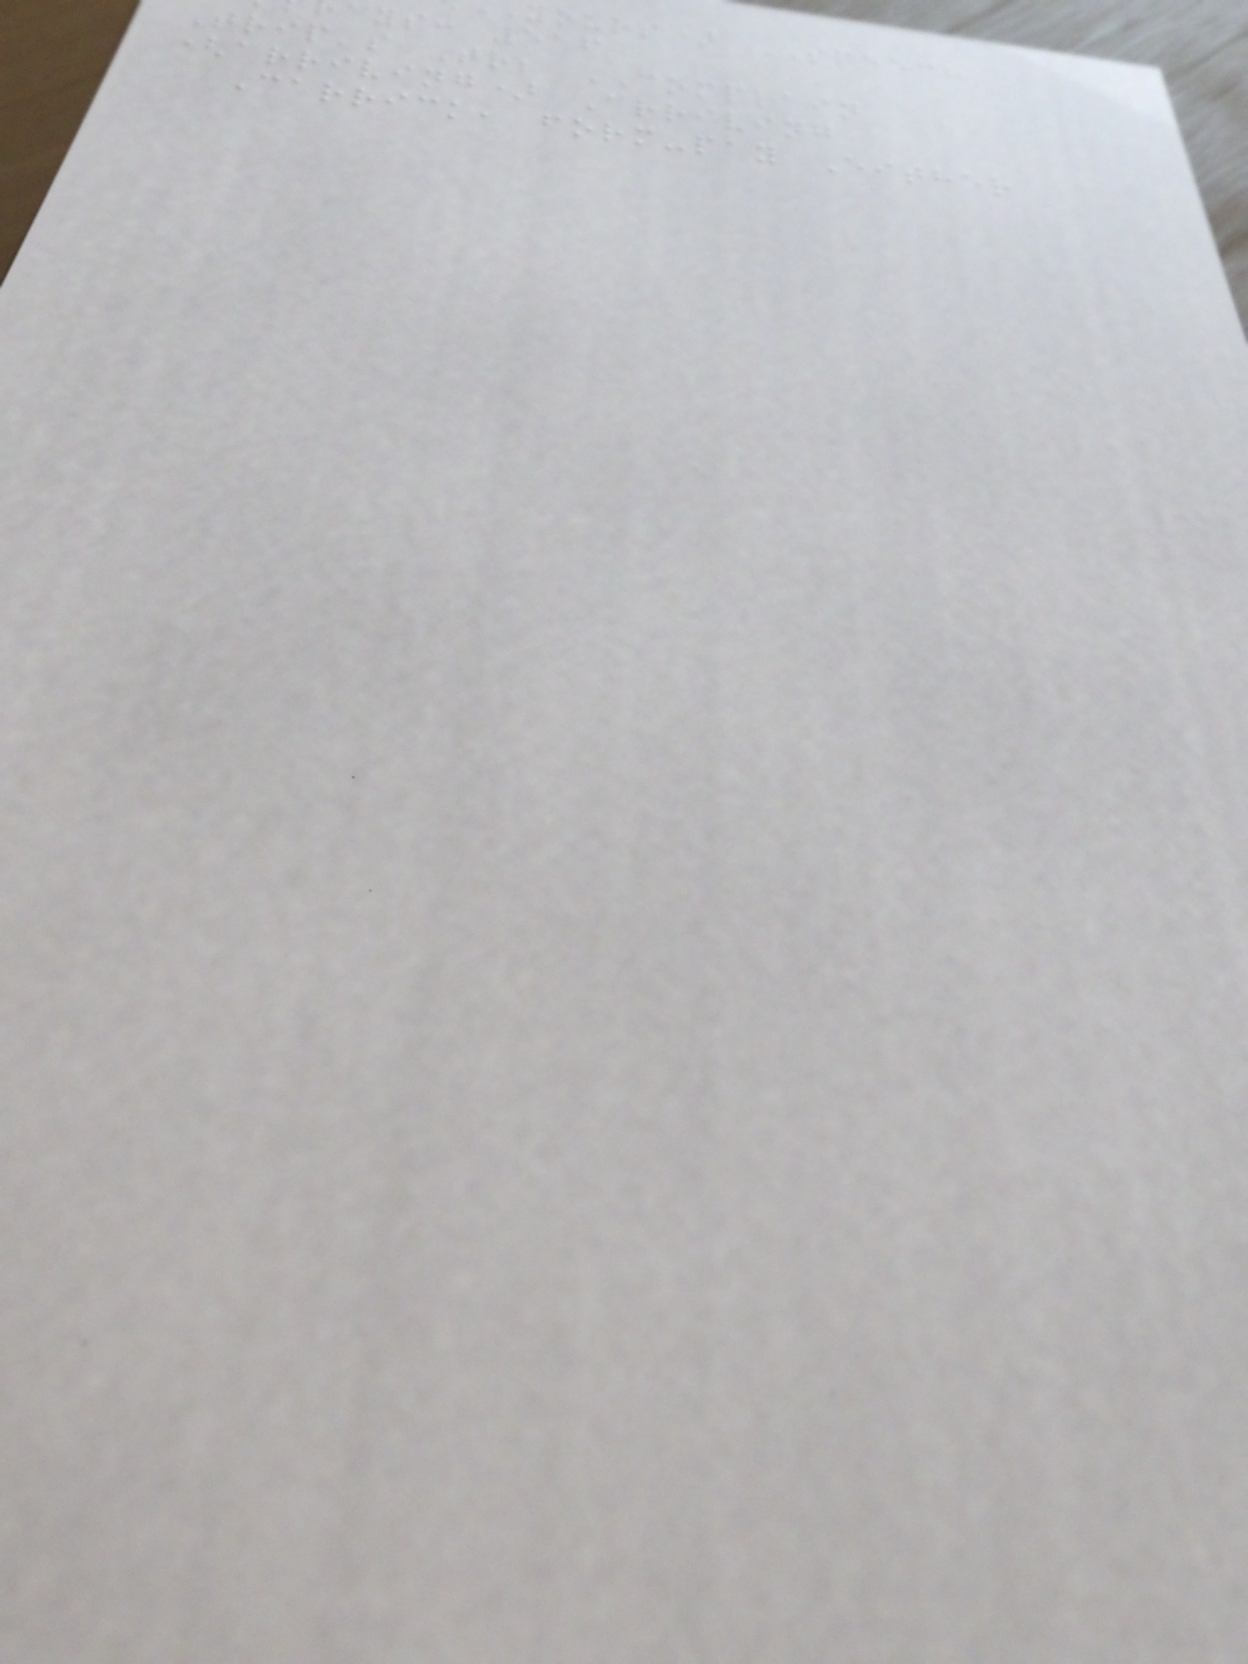yours) SPEECH
ays: 516
Trip's Tr; COMPLAIN
(arriving) Arriving
Carrick, form-pay Either
